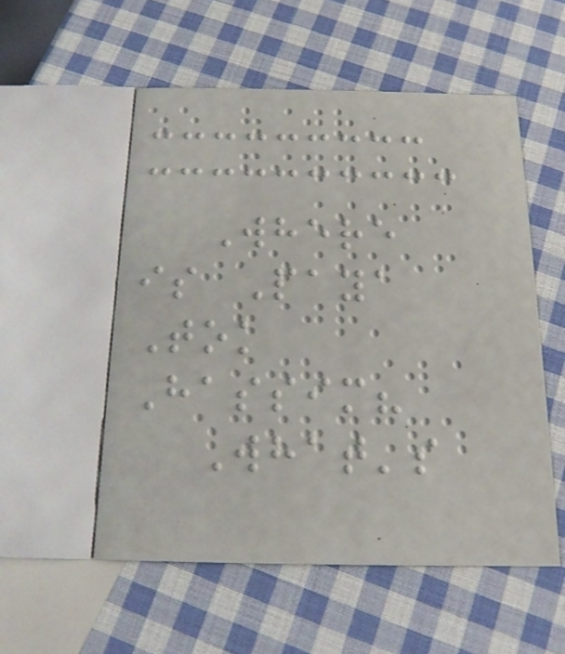Where
is Paya
Tok
Hassim?
What's
